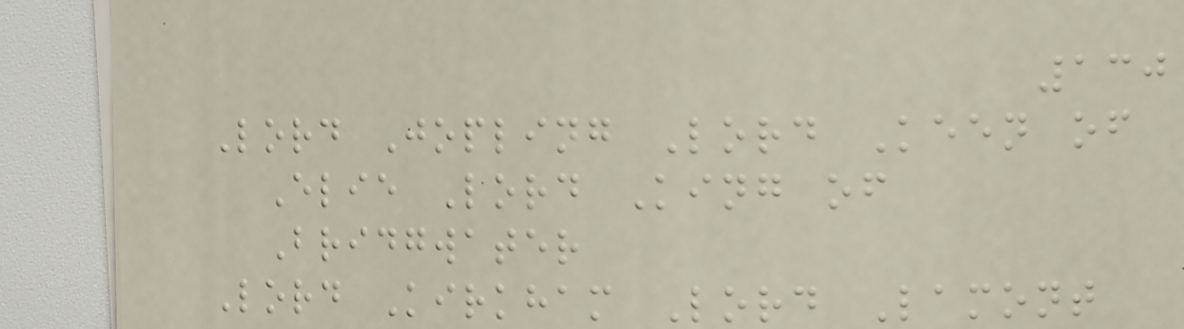130
Lord Jopling Lord Keen of
Elie Lord King of
Bridgwater
Lord Kirkham Lord Lamont
